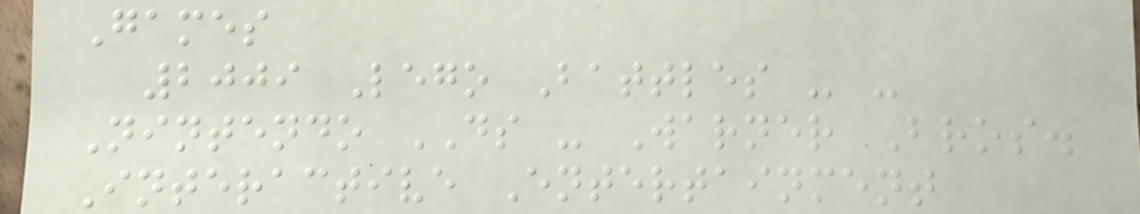Games
2009 Lego Battles - -
Nintendo DS - Warner Bros.
Interactive Entertainment
